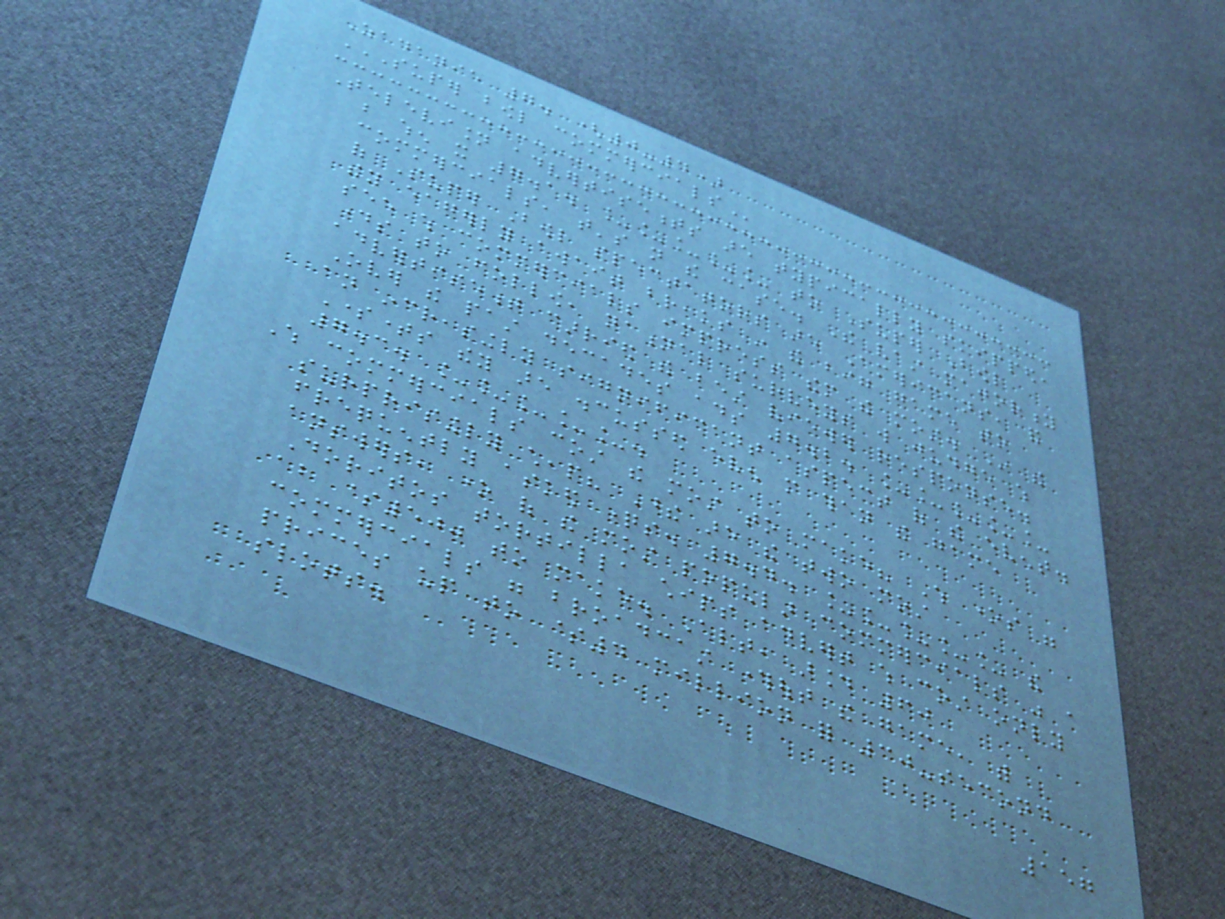Zadanie 7. (0-4)
SUPER BOWL COMMERCIALS
Television advertisements are typically skipped,
but when it 7.1. _____ to Super Bowl
commercials, that's not the case. The vast majority
of Super Bowl spectators are Americans, and
they eagerly await breaks in the big game to
see which commercials impress them the most. In the
days to follow, national surveys will judge which
advertisement carried the best viewer response.
Over the past decades ads 7.2. _____
an increasingly significant aspect of the event.
Sometimes they are discussed even more than the game
7.3. _____.
Which commercials cost the most to make? Which ones were
surprisingly cheap? These are the two most
frequently asked questions. 7.4. _____ the
answers, one of the most popular commercials was a
Doritos tortilla chips advert which cost only
about $500 to make. Altogether, around 60
commercials were broadcast throughout the game, with
prices up to $4 million for 30-second
slots.
157
